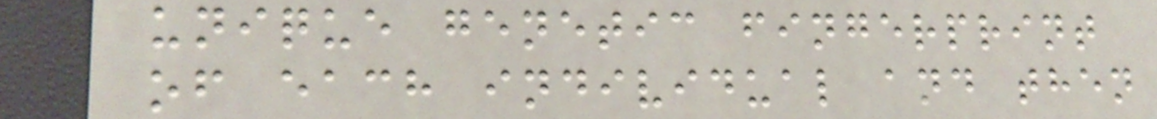unique genetic fingerprint
of each individual and then
